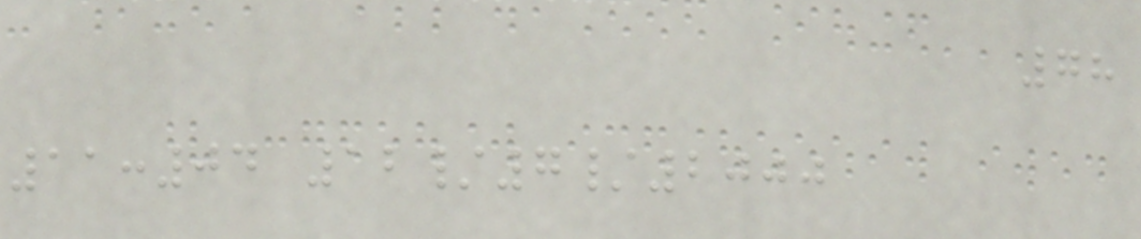78
11:04 12/7/2000
